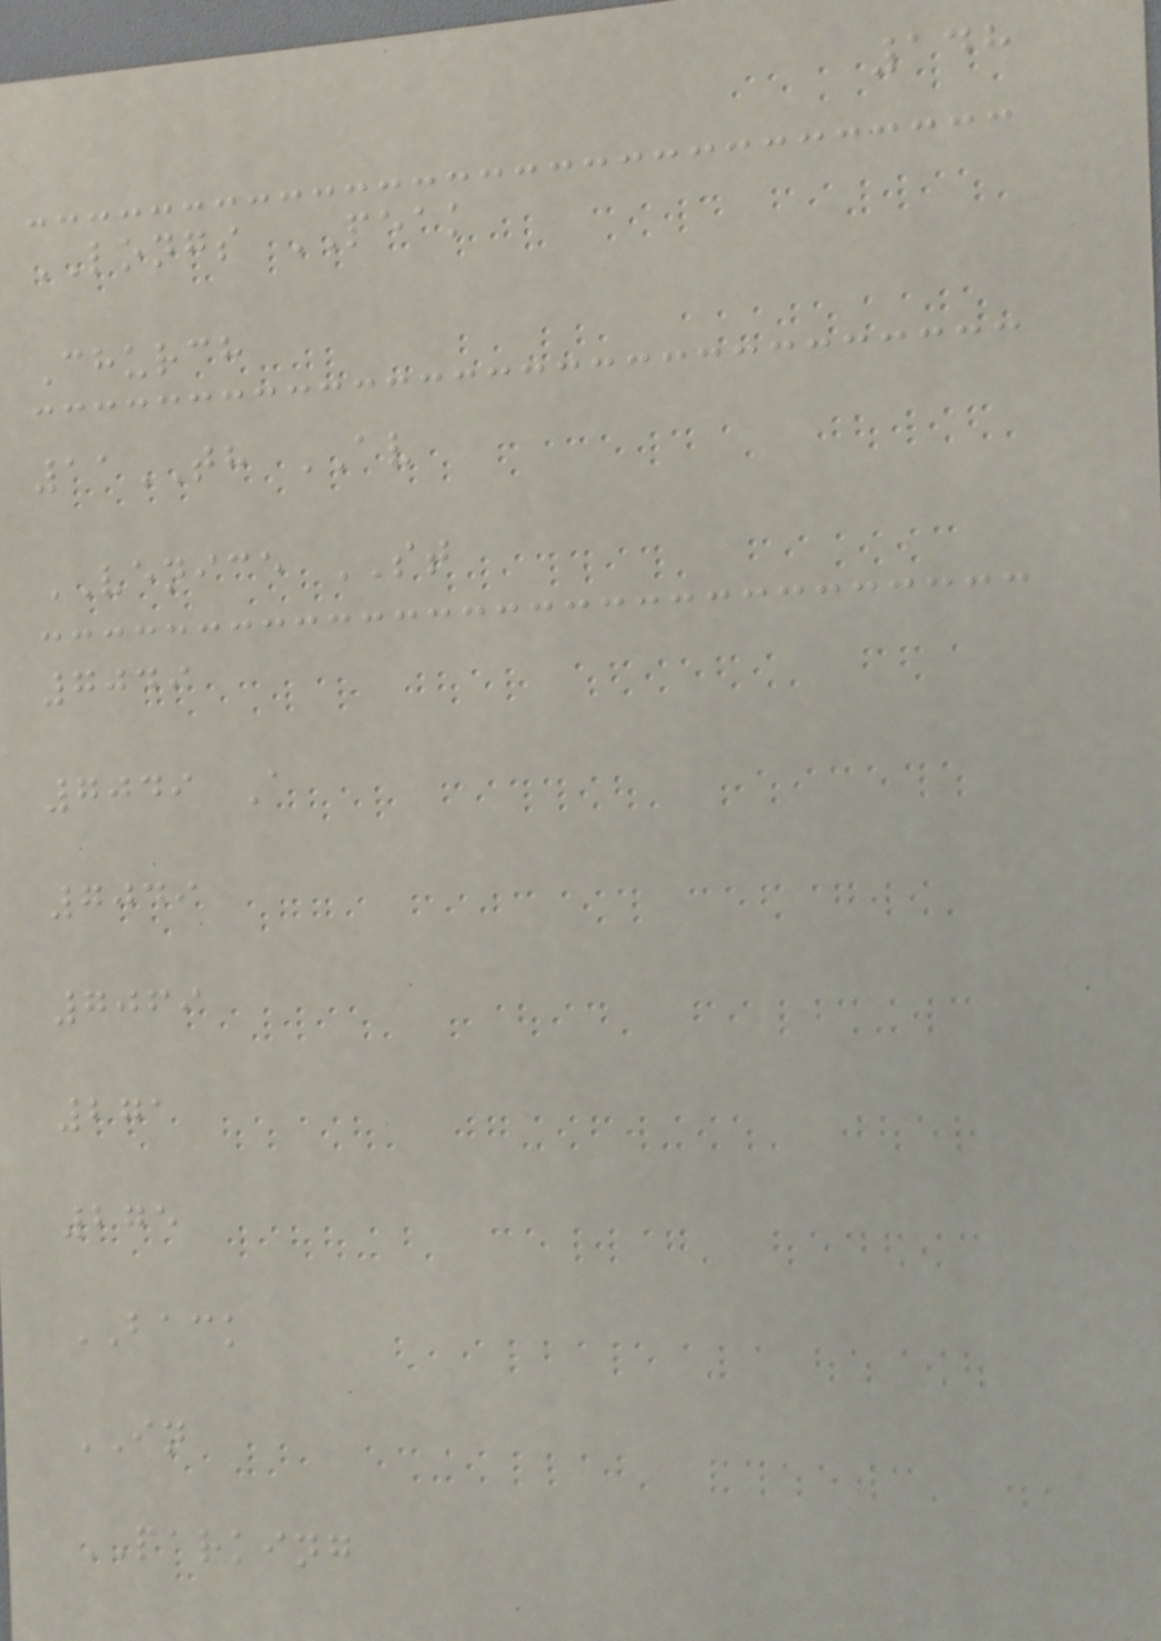148
LONGS PEAK
Church
11TH AV
VENICE ST
7049
7049 A
7049
7069
271
275
BACK
IN
PARKING
